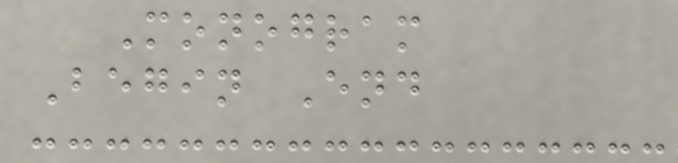Monogram
Begin End
